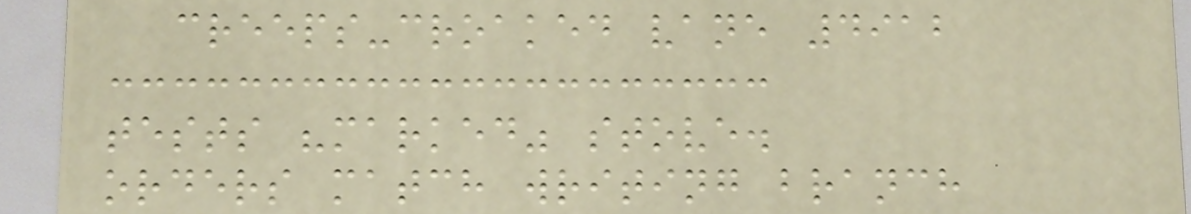creeps-croaked vane 4912
tests "marked" stove.
orders match writing branch
